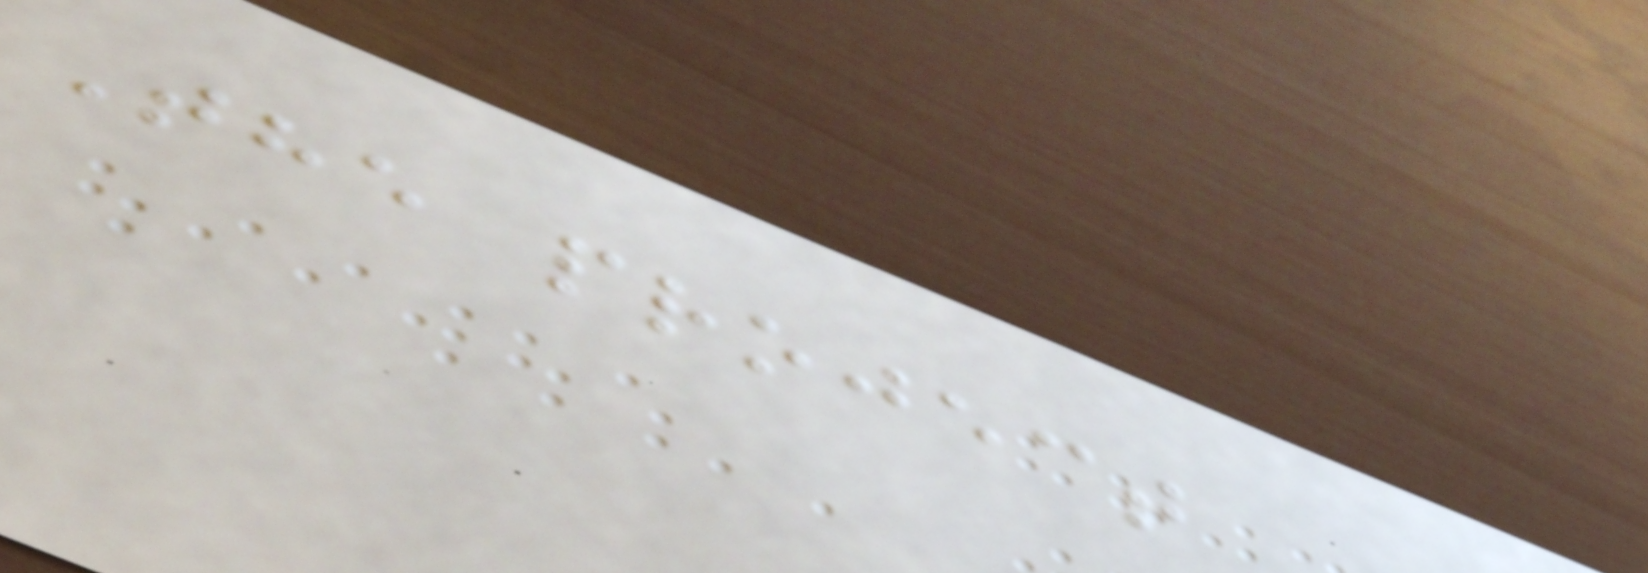The project
